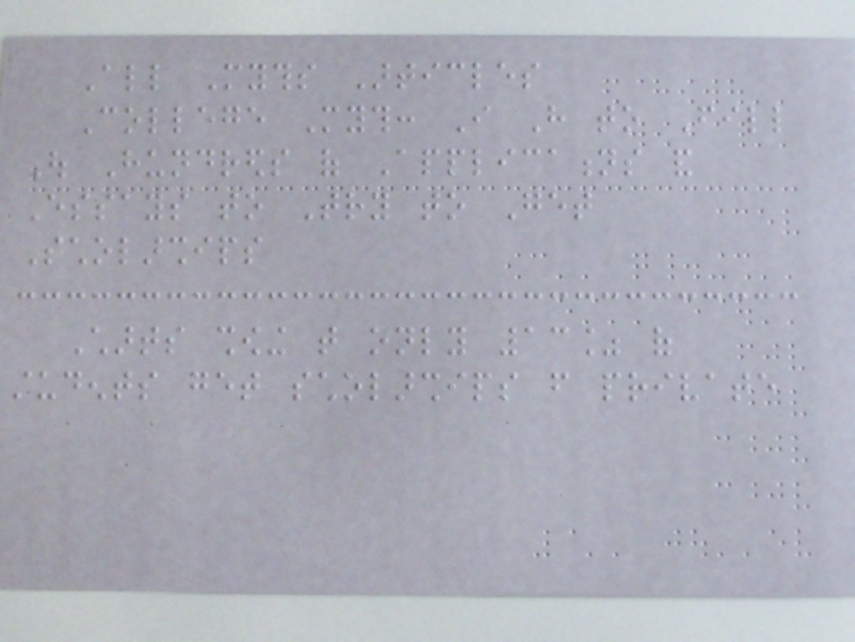All Myths Articles
College Myth: I Have to Fill
Out Hundreds of Applications and
Essays to Try to Get
Scholarships
Charts showing that only 13% of
students get scholarships from private
